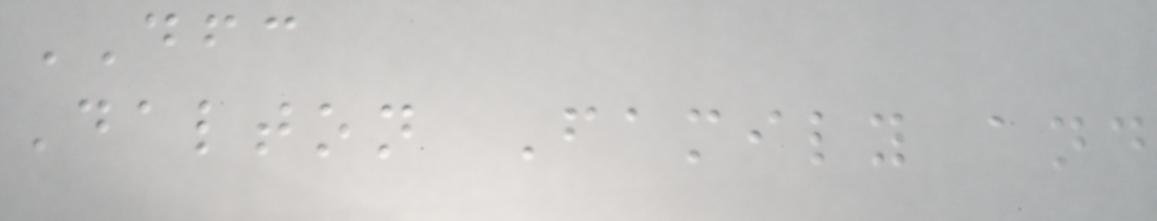DFC
Dalton Family and
